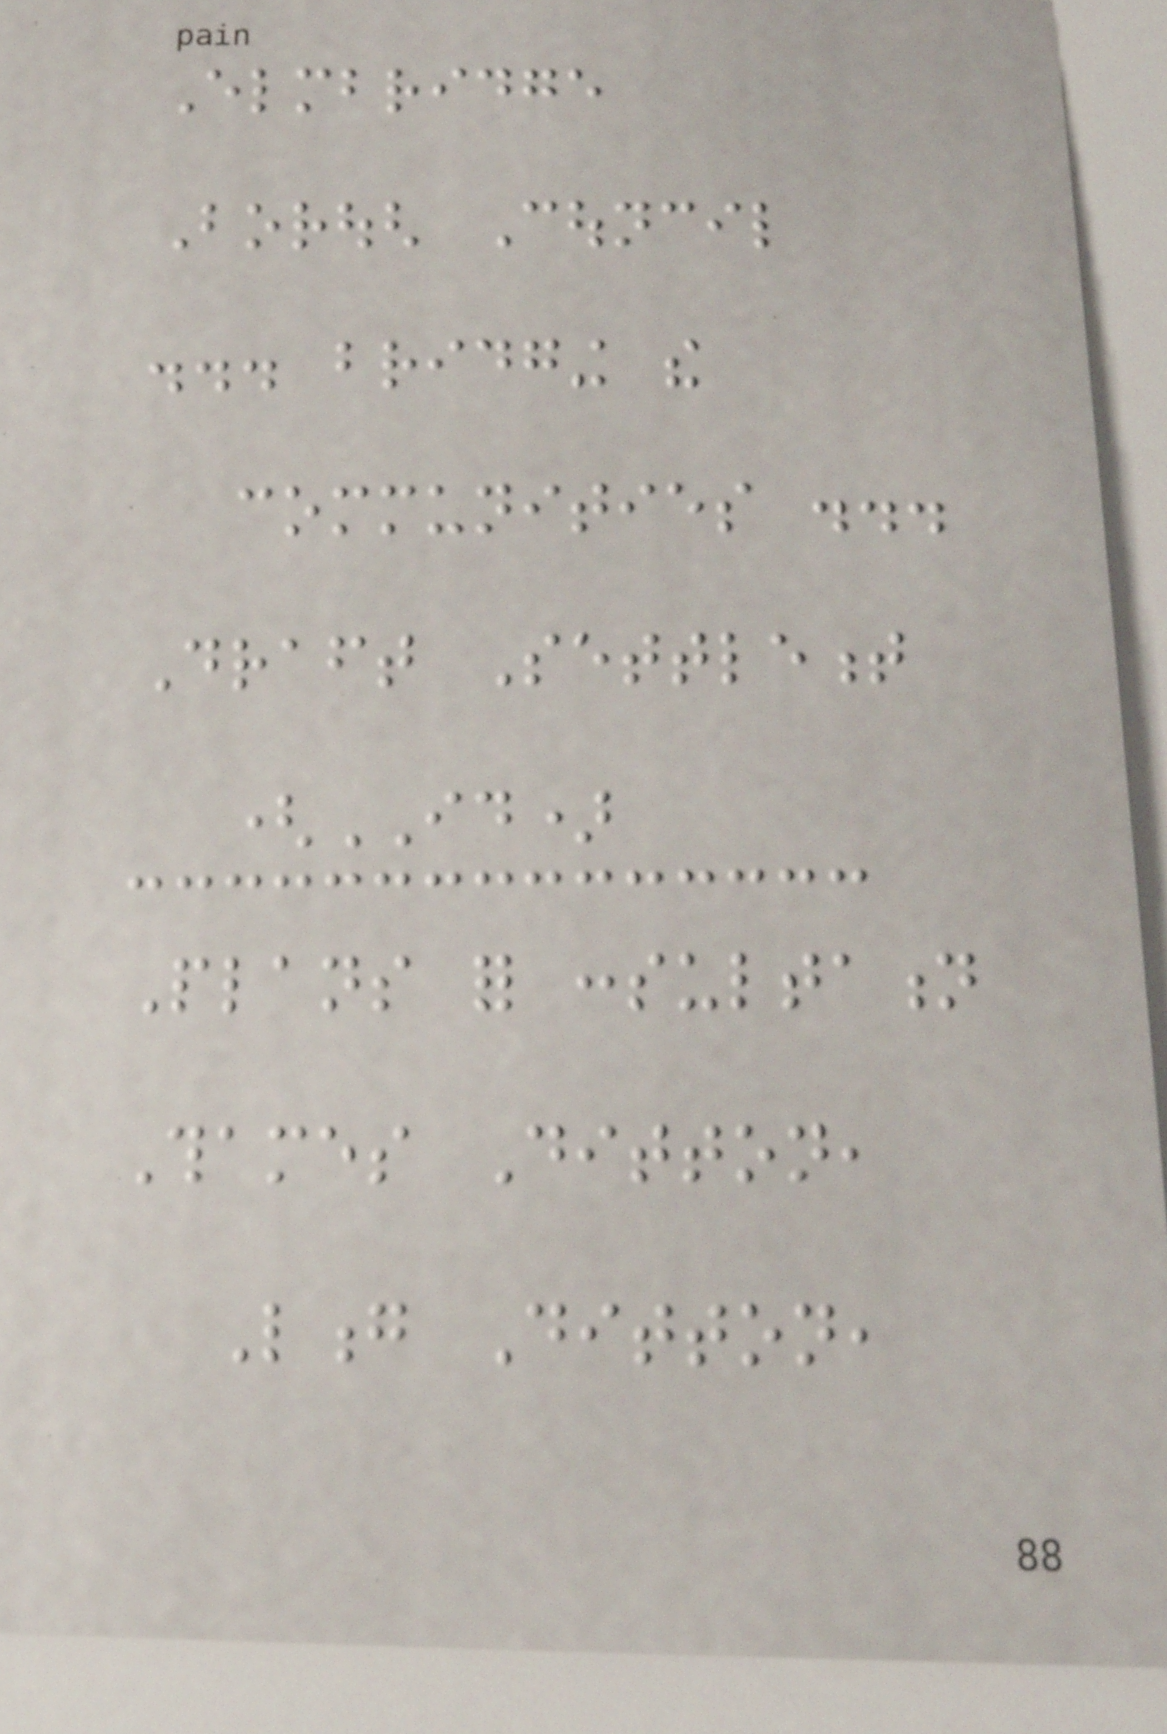Elmbridge
Borough Council
... bridging the
communities ...
Draft Settlement
(ID)
Plans for consultation
Thames Ditton,
Long Ditton,
